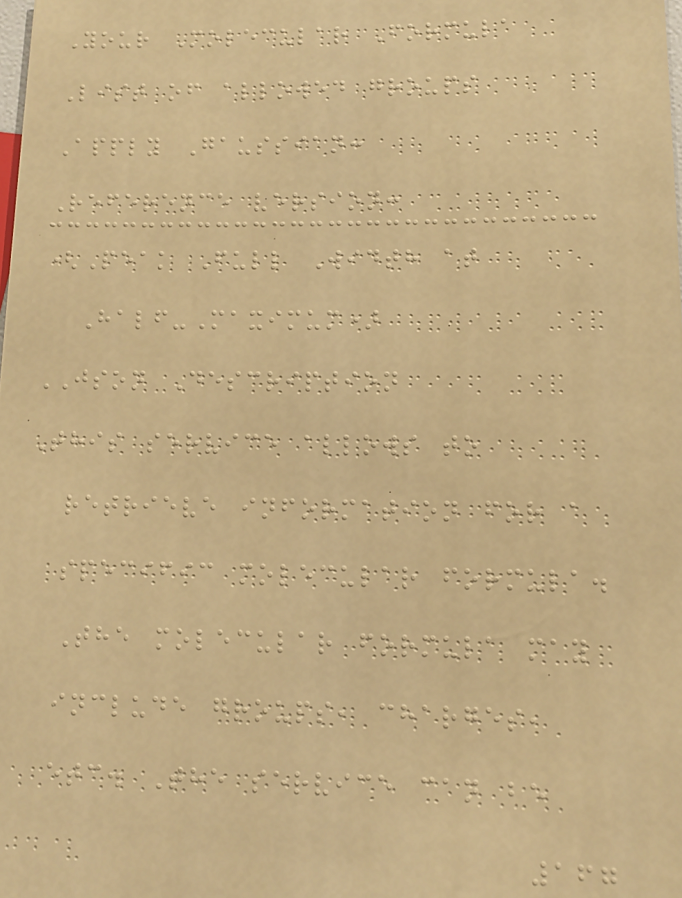Your Molecular Formula
List of allowed groups
Apply Gaussian:
Reference version:
(Peak Full Width at
Half-Maximum)
JSON Description
This service allows to
retrieve information for a
specific molecular formula.
The molecular formula may
include groups, charges,
etc. The service can be
167
